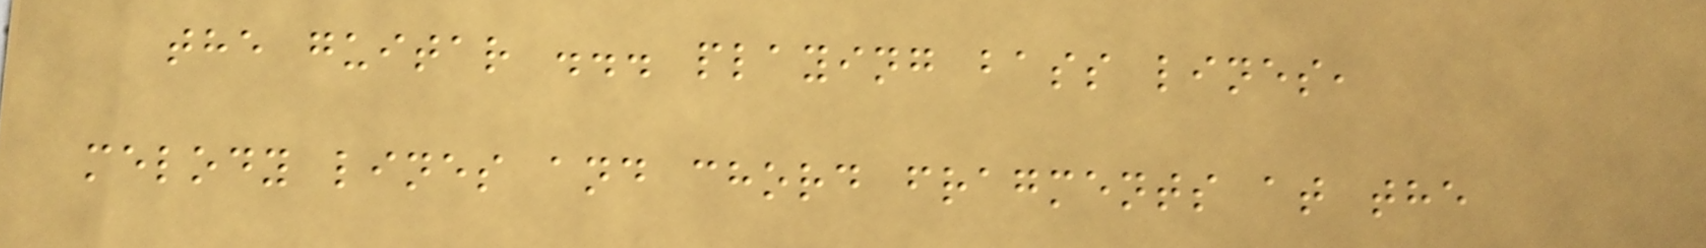the guitar ... playing bass lines,
melody lines and chord fragments at the
